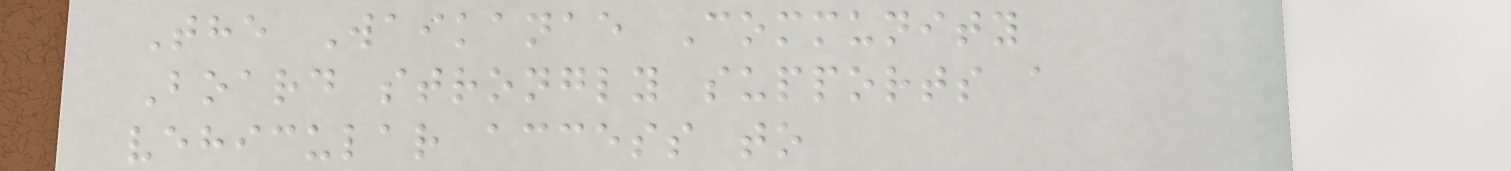The Waikanae Community
Board strongly supports a
vehicular access to
